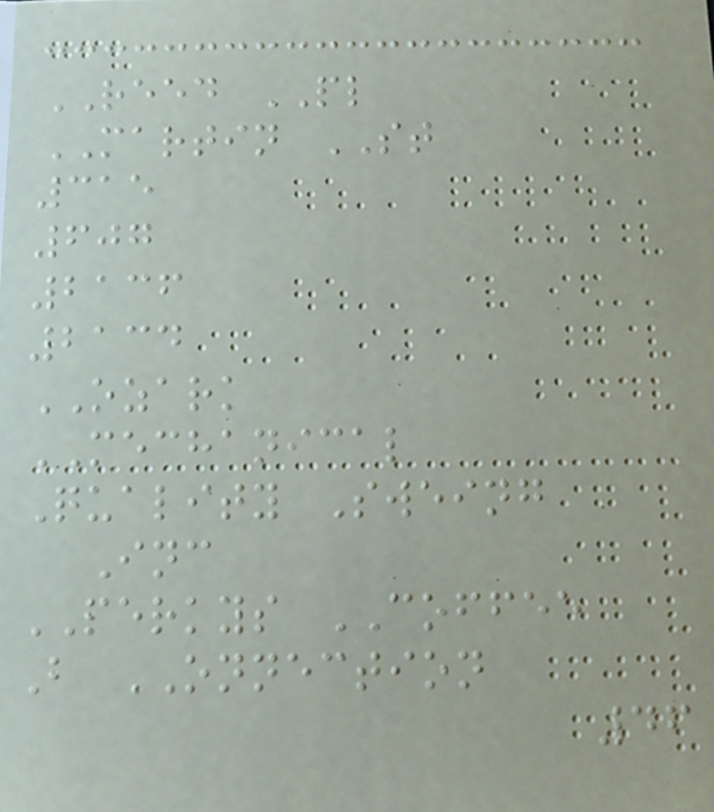REED PL
MARTIN ST
315
607
2136
2134
OZARK
MECHANICAL
Quality Sweing
Inc
PERKYS COFFEE
B ONNECTION
46
